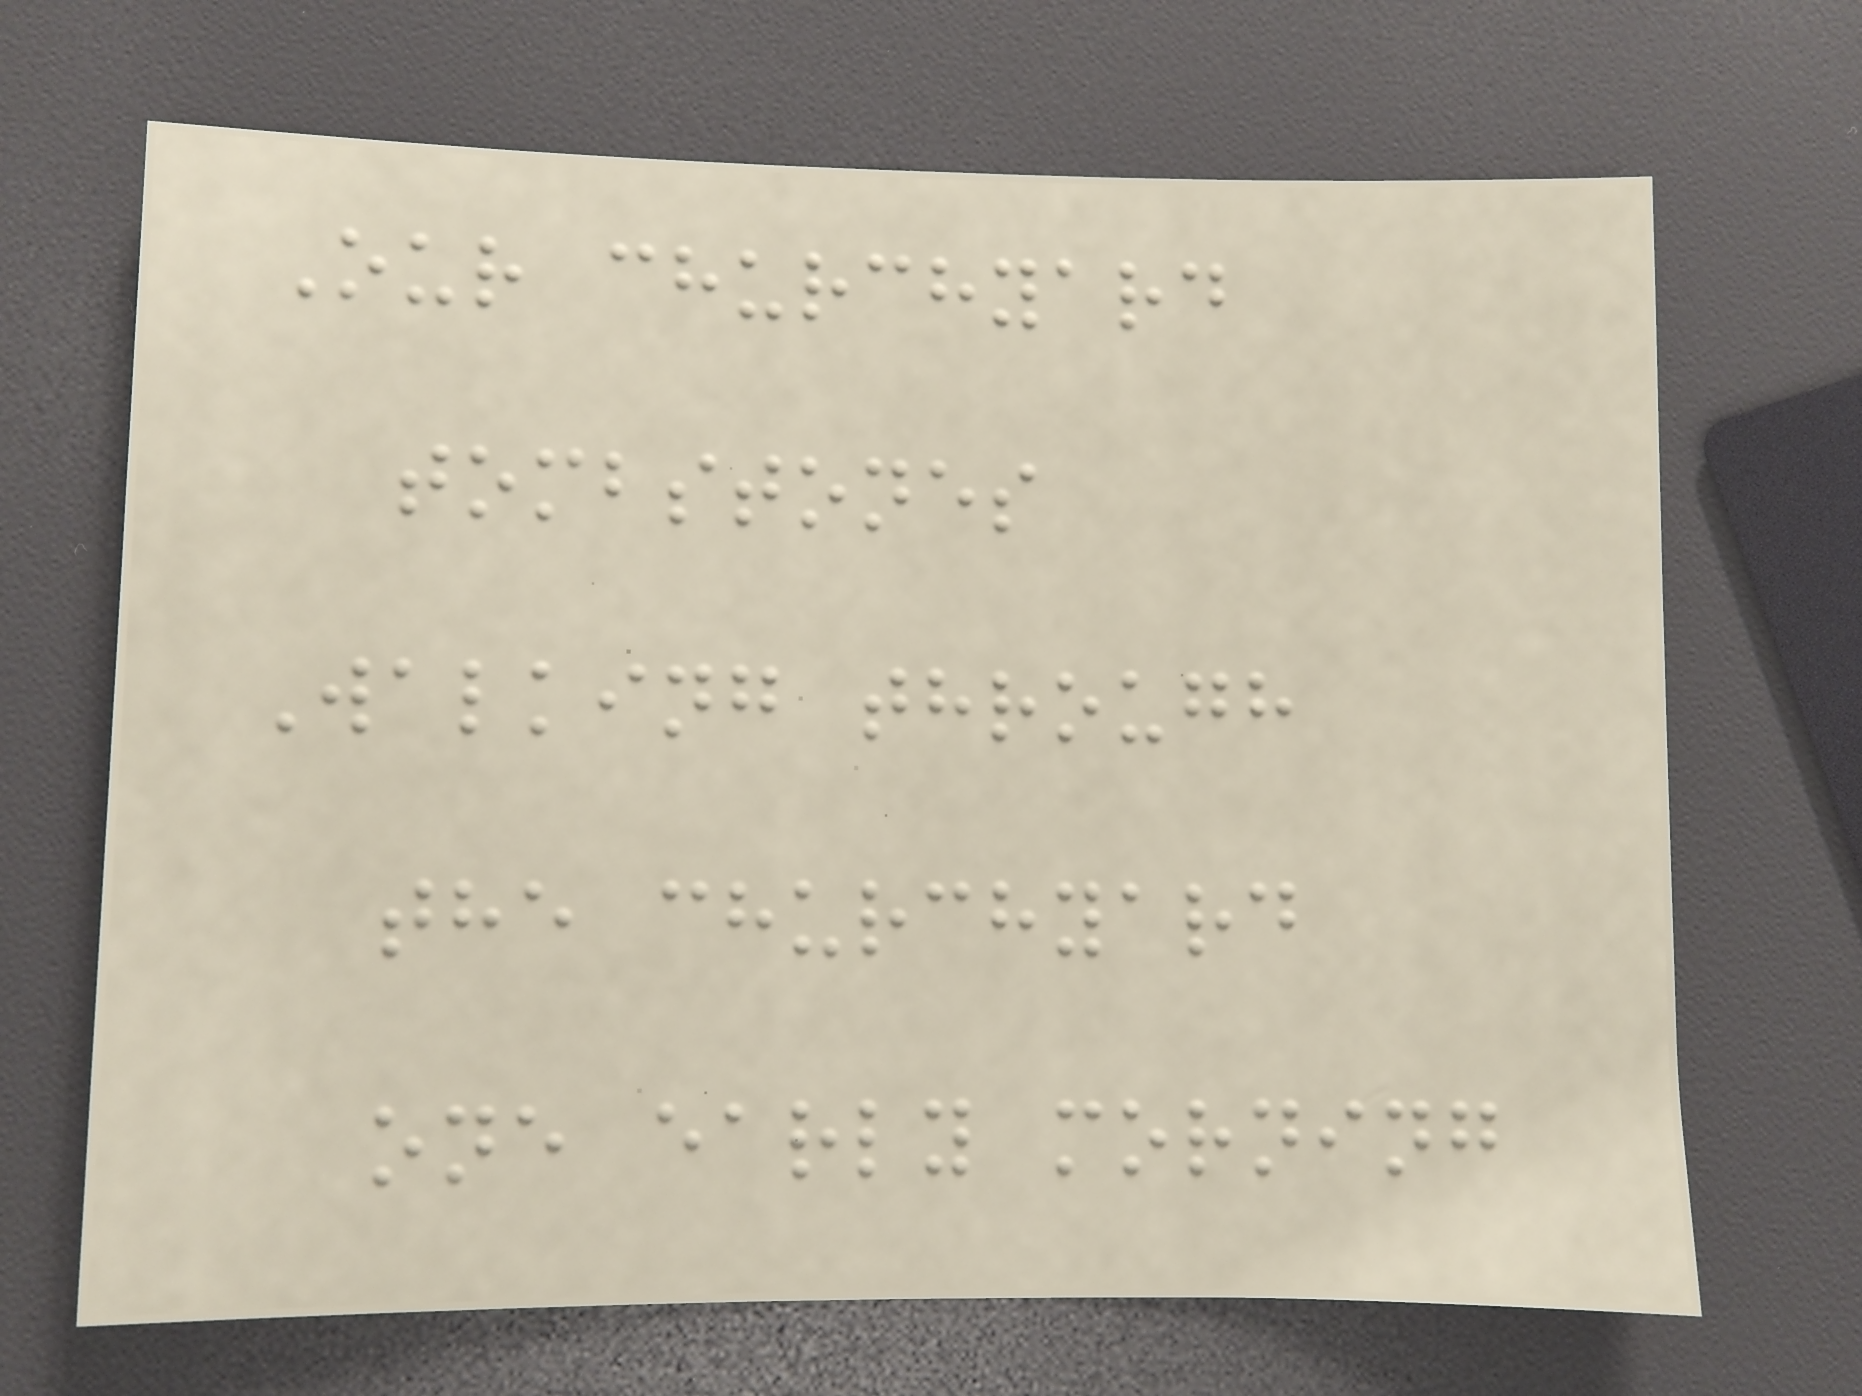Our churchyard
tombstones
Walking through
the churchyard
one early morning
